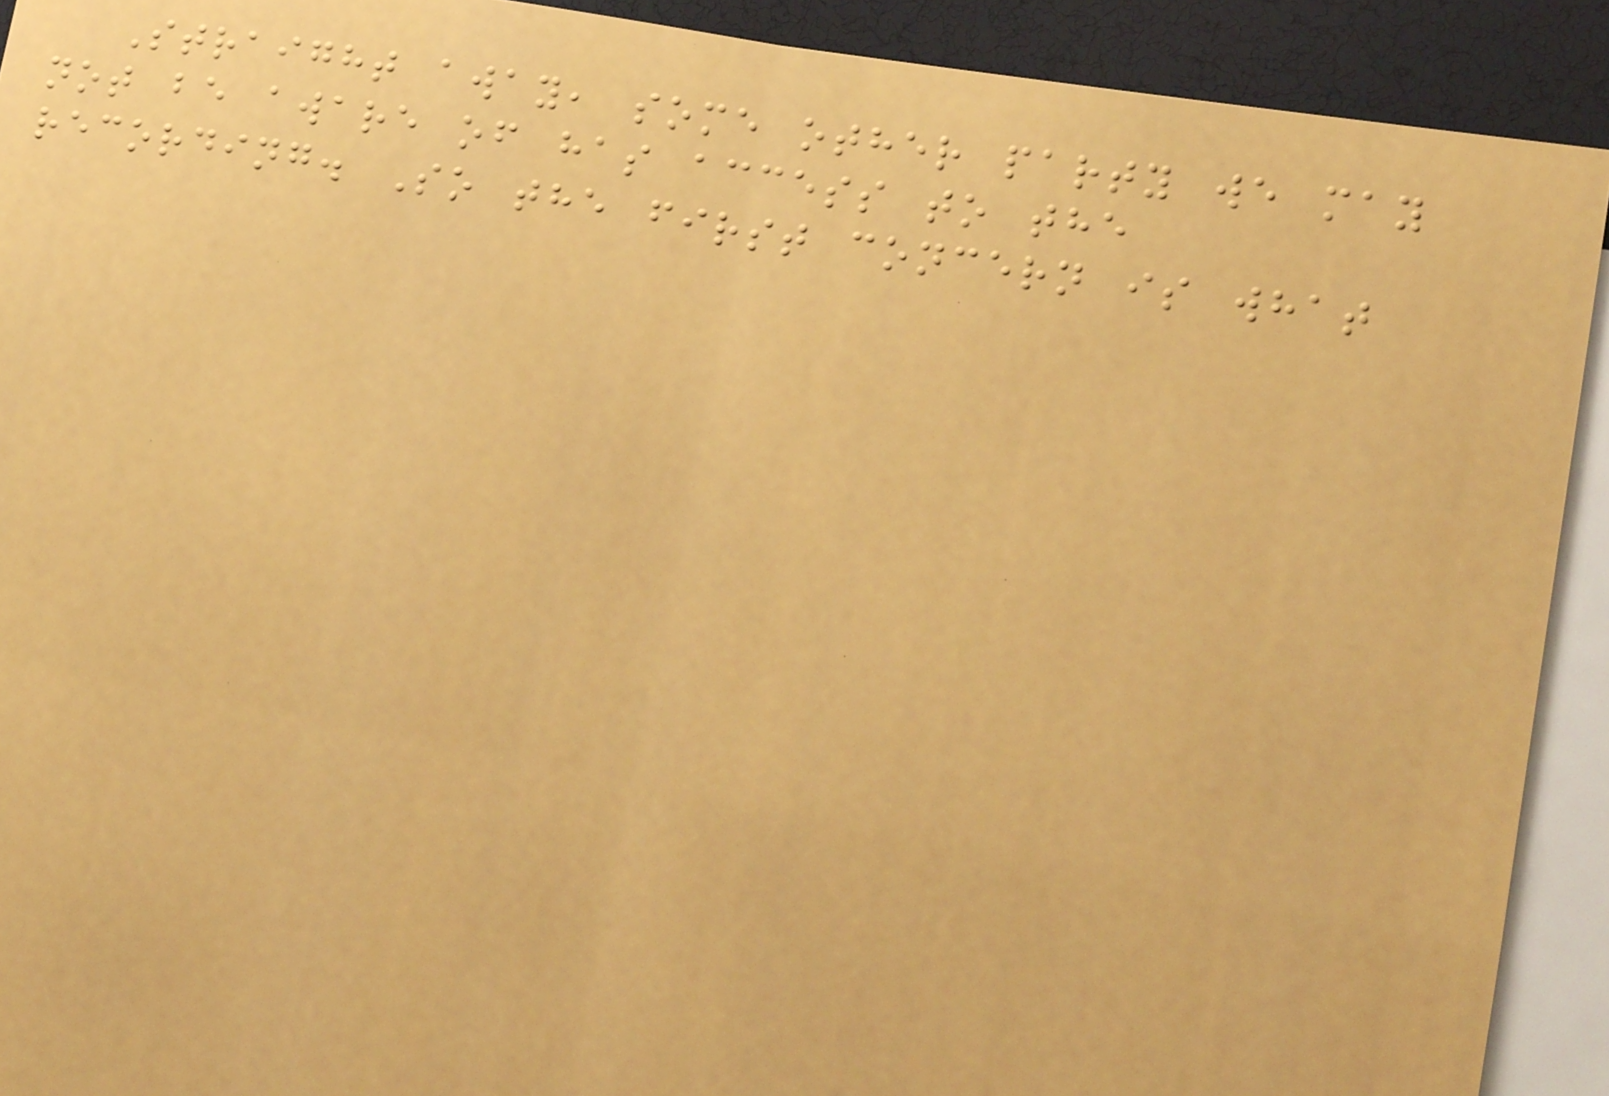Straight away, some other party we may
not be aware of has access to the
recording. So the first concern is what
